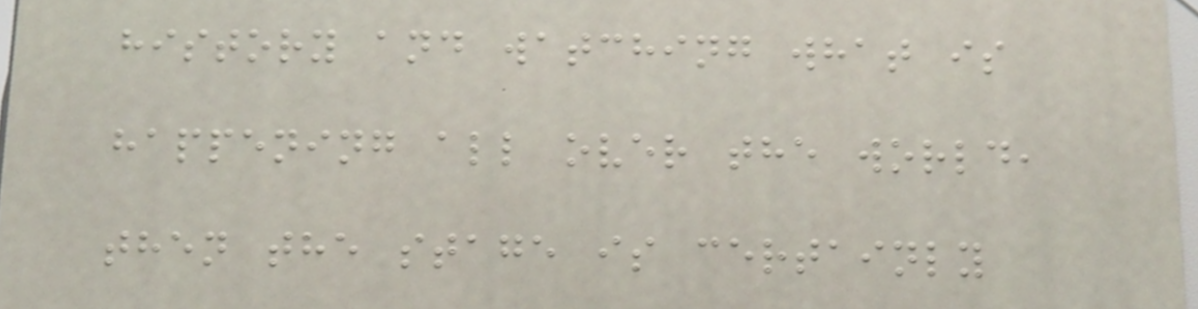history and watching what is
happening all over the world,
then the stage is certainly
